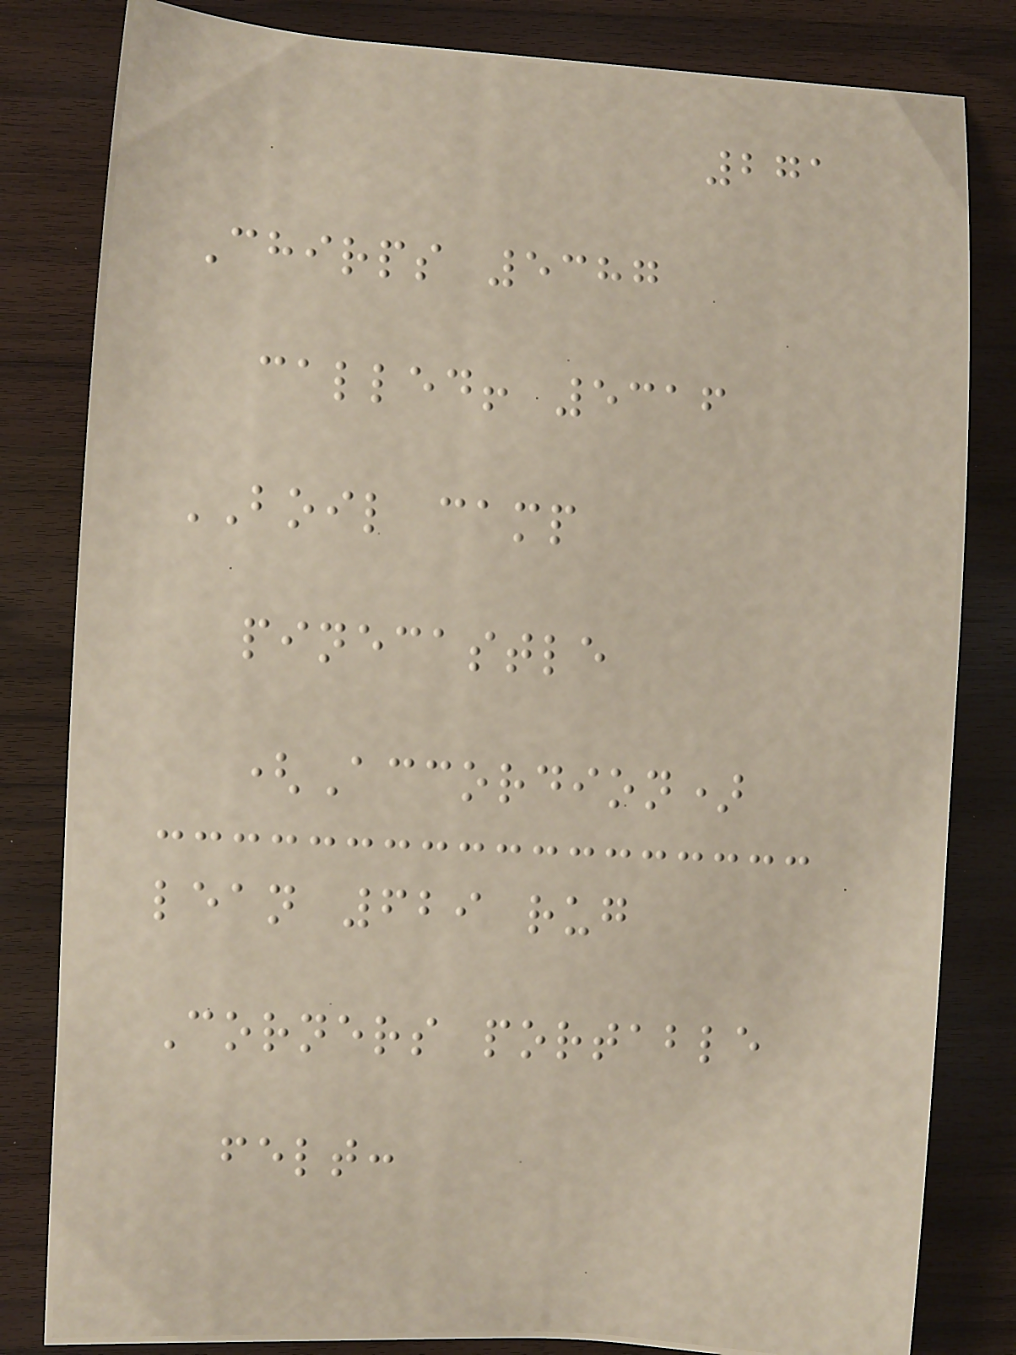271
Chirps 5387
called! 5316
BOIL camp
pinecastle
(Accordion)
lean 629 rug
Corners portable
felt:
